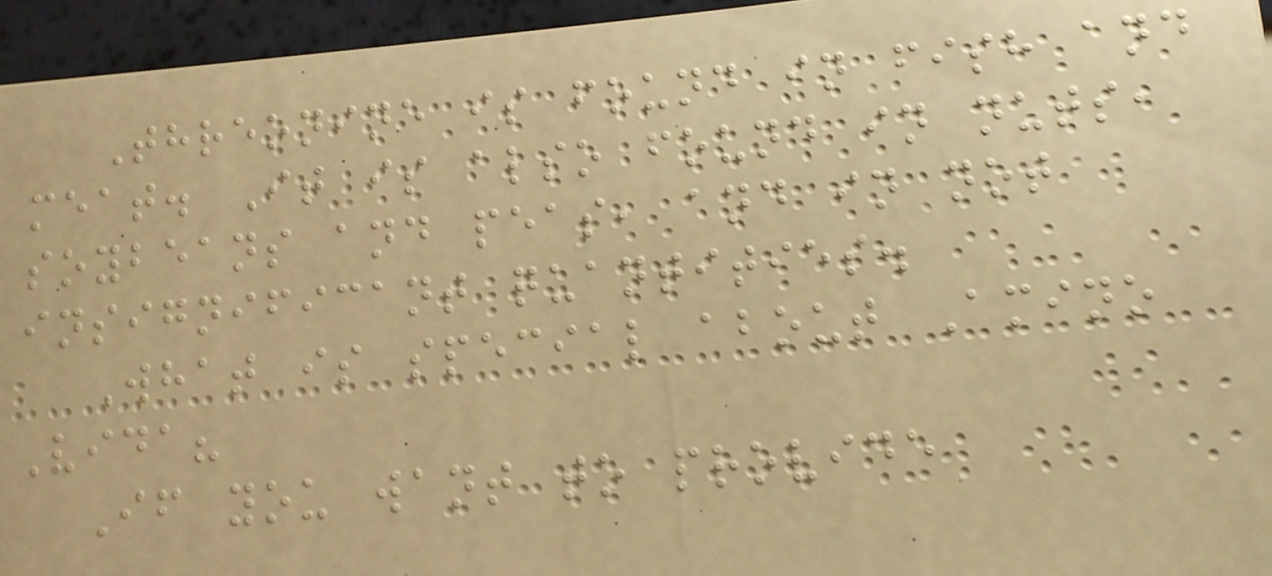Threonine is found in fish and
meat. It is also found in nuts,
soybeans and peas, and in not
insignificant quantities.
What is special about Amino
Vida?
If you want to provide
